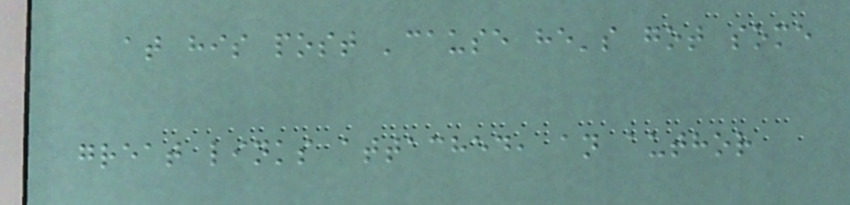at his post 'cause he's got some
great links attached, an author
